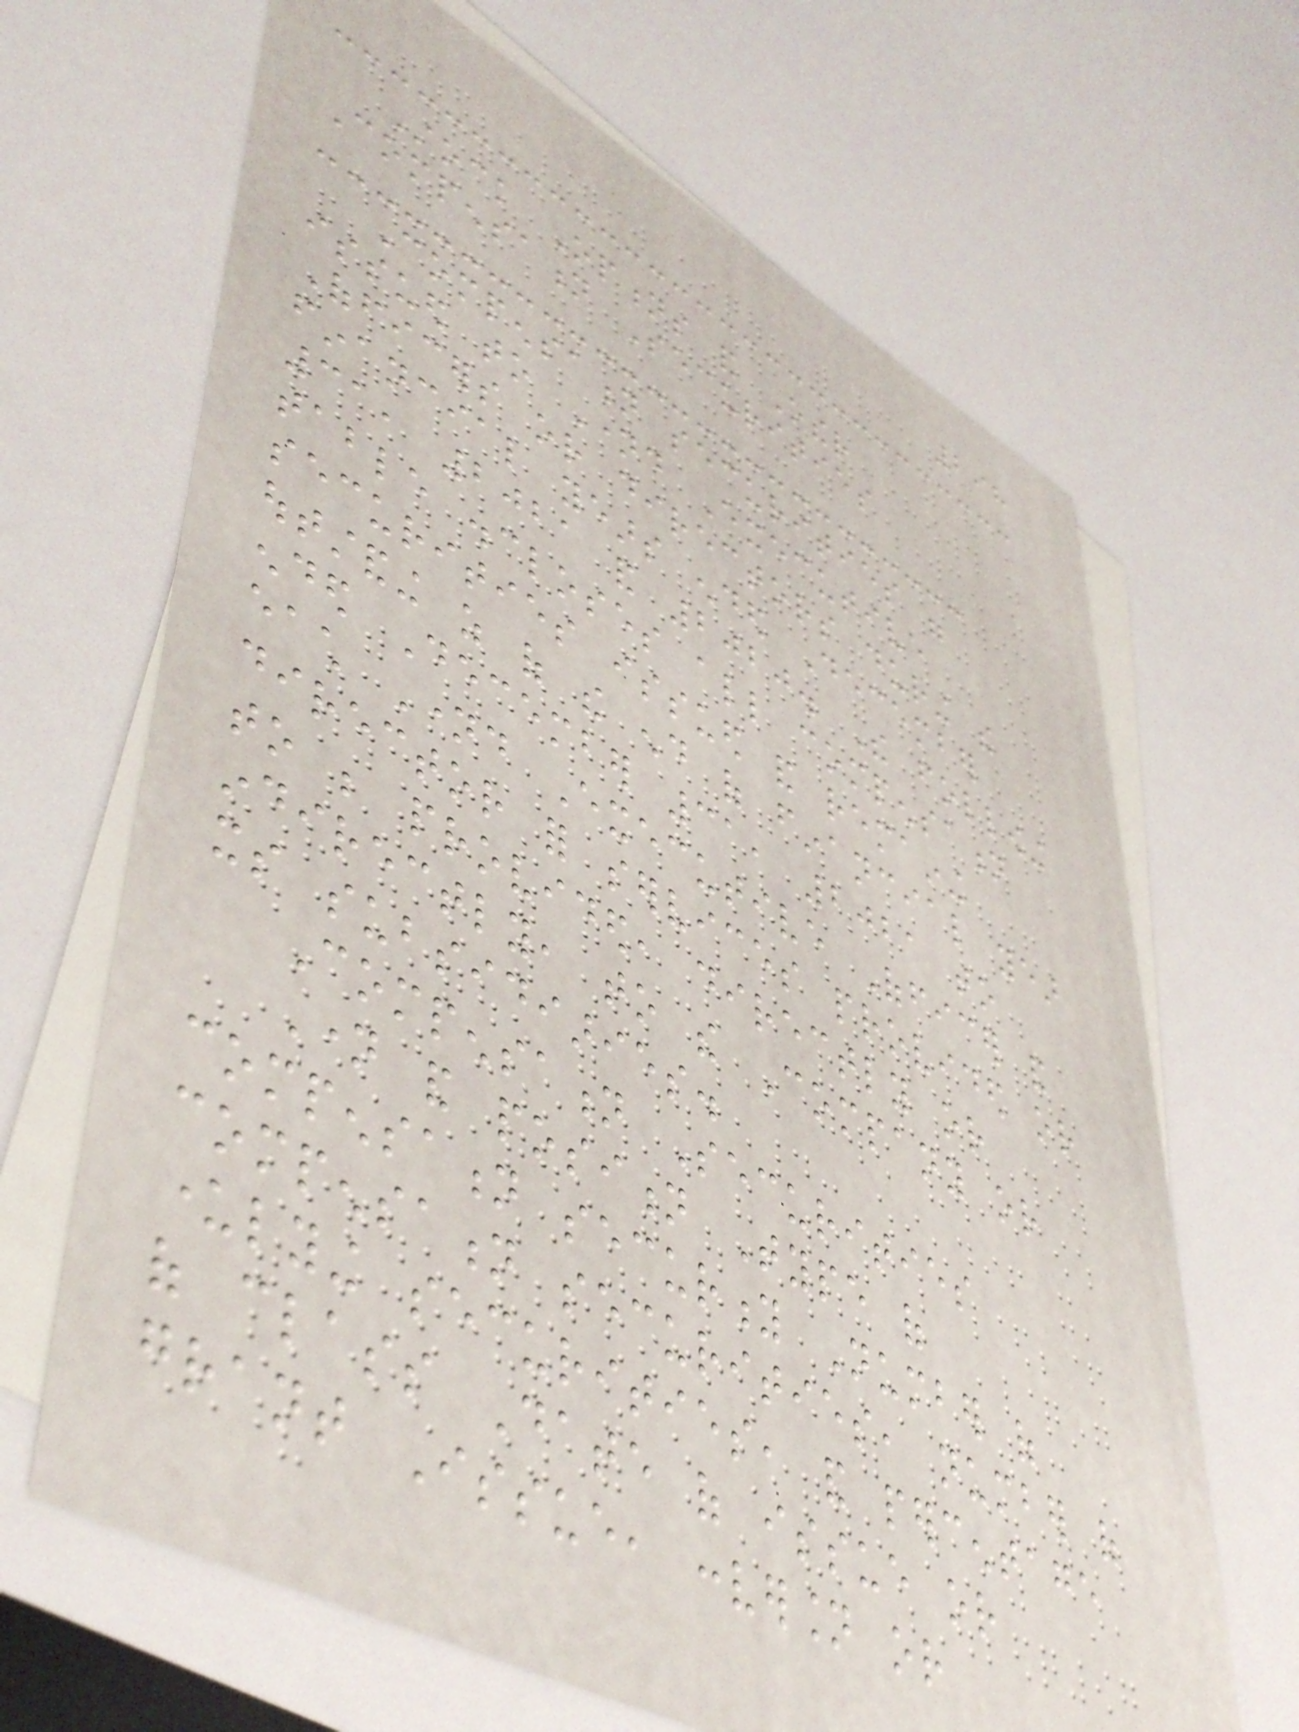298
Stock Options and Other
Compensation Securities
Compensation securities were
issued to Named Executive
Officers or directors during the
financial years ended December
31, 2021 and 2020. The following
table discloses all compensation
securities issued and remaining
outstanding as of the end of financial year
ended December 31, 2021 to
each Named Executive Officer and
director for services provided or
to be provided, directly or
indirectly, to the Company or
its subsidiaries.
Compensation Securities
Name and position Type of
compensation security Number of
compensation securities, number of
underlying securities, and percentage
of class Date of issue or
grant Issue, conversion or
